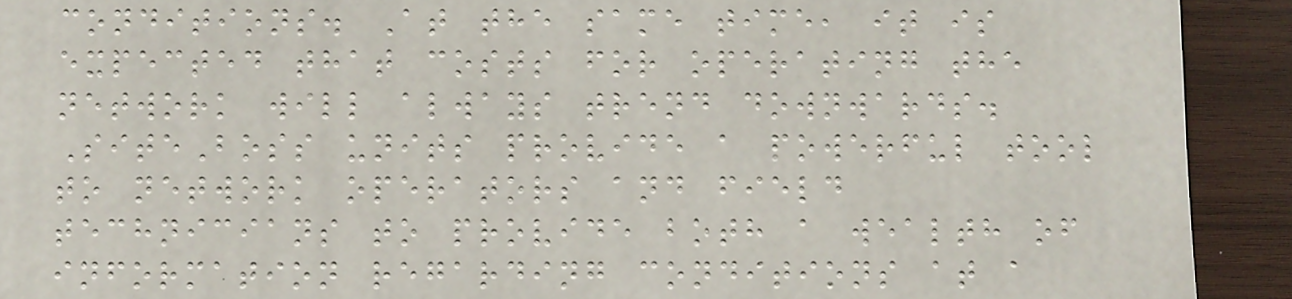conditions. At the same time, it is
expected that costs for operating the
network will always trend downwards.
SiteBoss units provide a powerful tool
to network operators and field
technicians to provide both a wealth of
information regarding conditions at a
